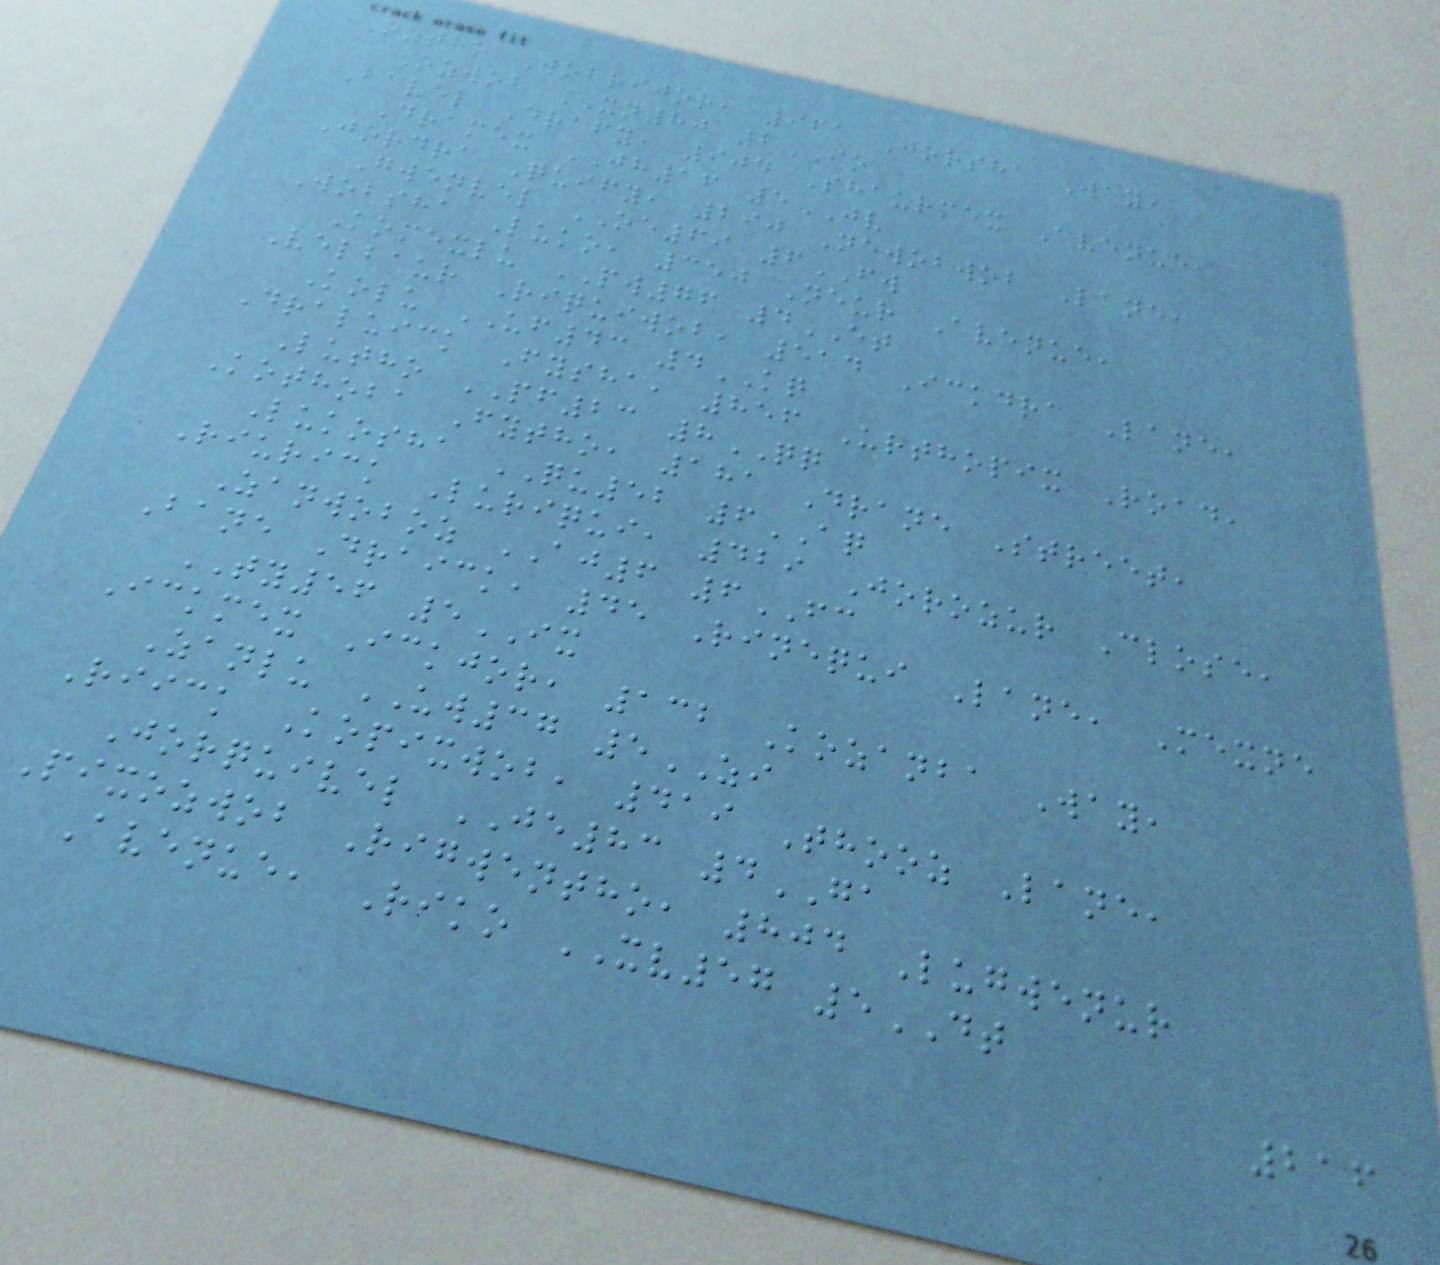Oztho Wobrijor, 961 Jorsha Way,
Ozwob XN80 2IO
Bavel Drafy, 904 Shaurmex Avenue,
Dramex JH16 5JV
Jordra Quify, 290 Newobwob Lane,
Gwenvel OE69 6FW
Wobsha Luko, 350 Neur Avenue,
Komexlu PW76 4ET
Velbaur Riquiwob, 514 Ickdra Lane,
Kolu UF43 4KQ
Draluick Fysha, 856 Urthopix Road,
Lutho PF23 8QQ
Kothoba Fytho, 181 Drane Street,
Lukosha QU52 6AQ
Riurick Luriqui, 429 Jorozur Close,
Zanwoboz AJ6 6FC
Bane Draick, 45 Rinequi Lane, Mexne
TY56 5IX
Ickmex Ickjor, 132 Kozanba Way,
Zanlu UW37 5ZI
Riick Kopixwob, 419 Thooz Lane,
Jorquivel JE83 4GA
Pixozwob Rigwentho, 804 Lugwenur
Avenue, Riko XV57 5DT
216
